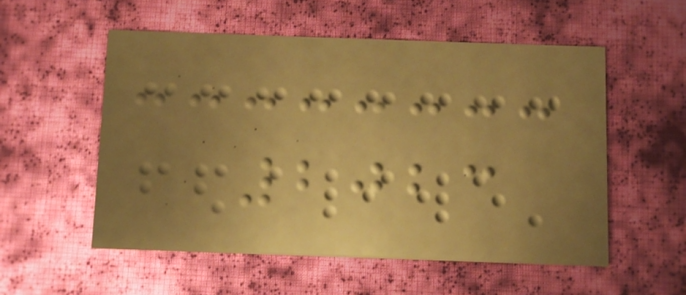2023
